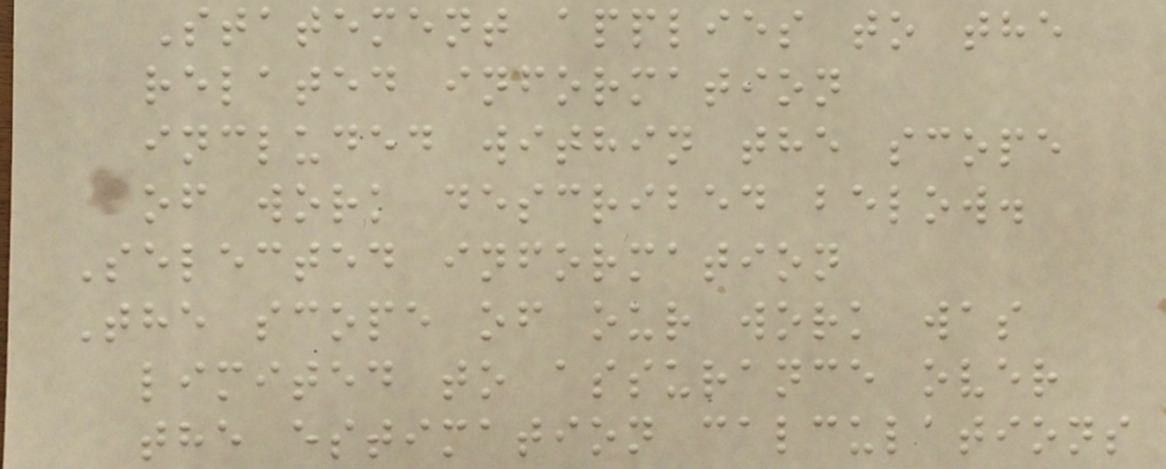Statement applies to the
related information
included within the scope
of work described below.
Selected information
The scope of our work was
limited to assurance over
the estimation calculations
